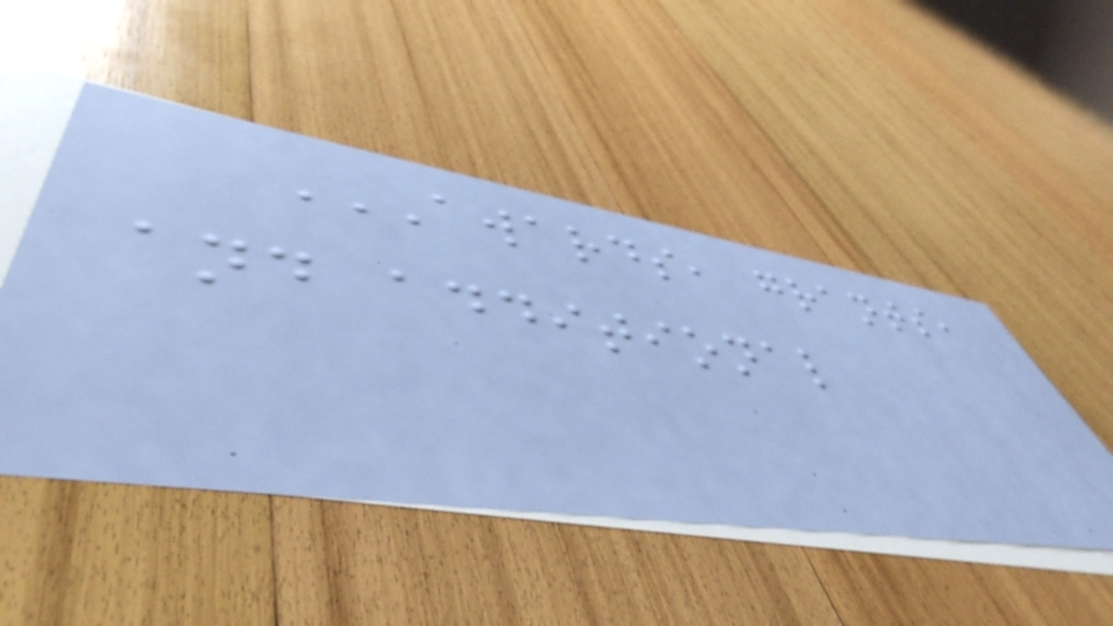AWARDS, GRANTS,
AND ADDITIONAL
